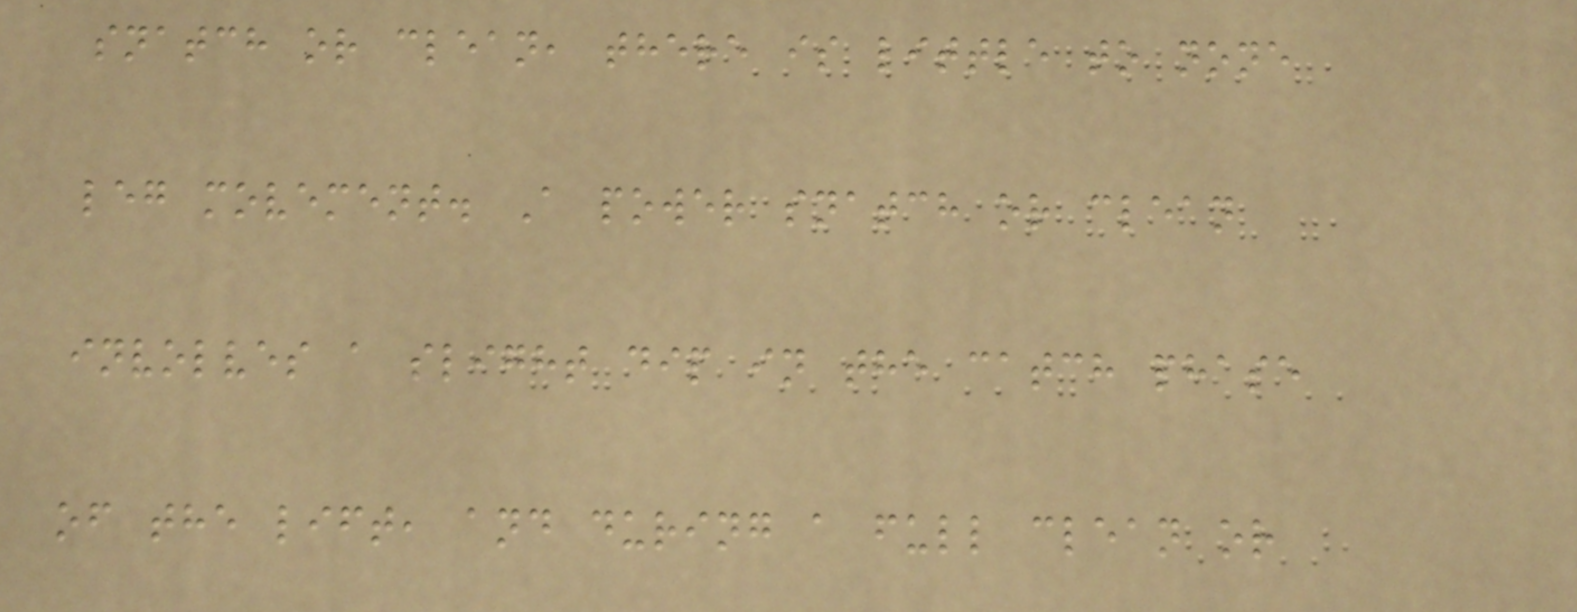snatch or clean, there is little to none
leg movement. A power snatch or clean
involves a slight dip in the catch phase
of the lift, and during a full clean or
